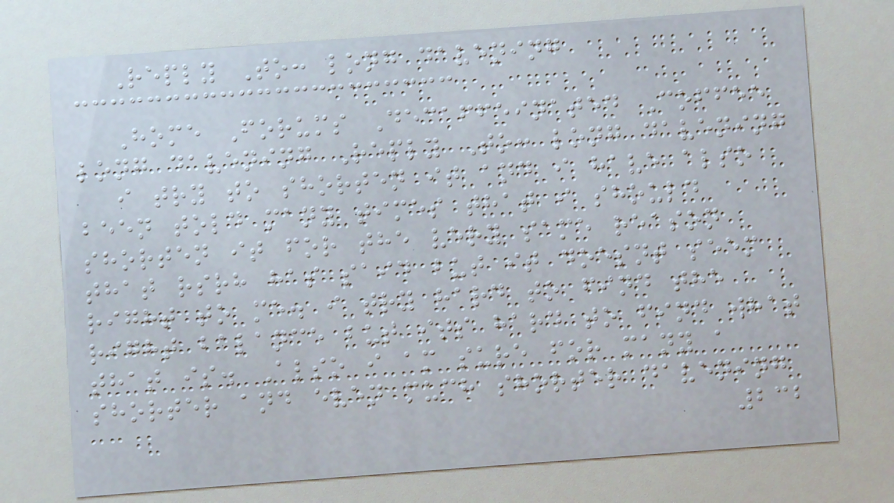Reply To: long davening
Home Forums Decaffeinated Coffee
long davening Reply To: long davening
i try to shorten it and i have also
been told many times that i should
shorten it for the very same reason
that rsrh has said but it doesnt seem
right to me. i try hard to find the
right balance but its hard to find what
that is. Also i am sure for many a
shorter and even much shorter davening
232
